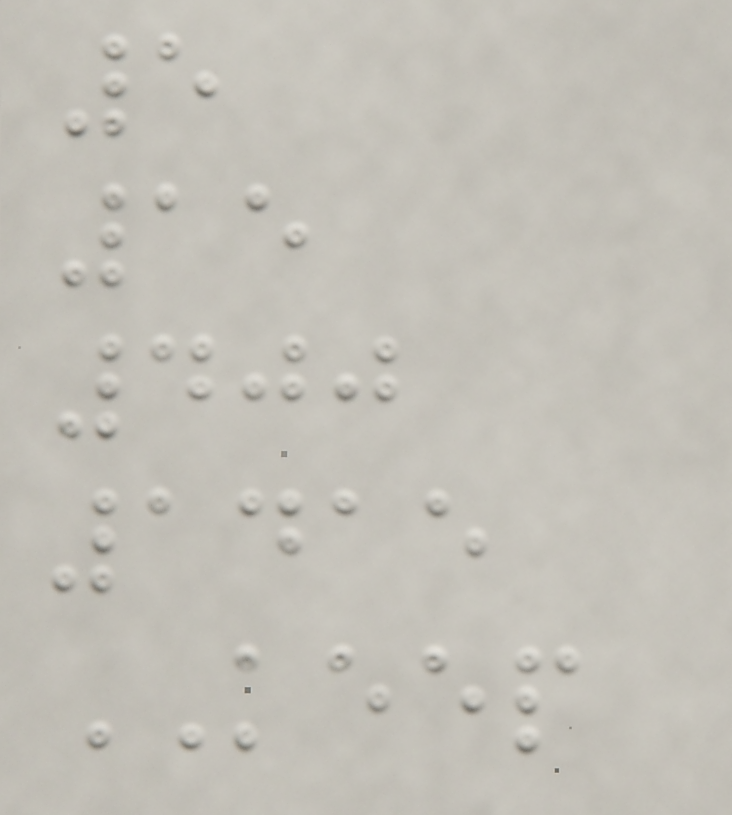5
15
400
1415
KEEP
